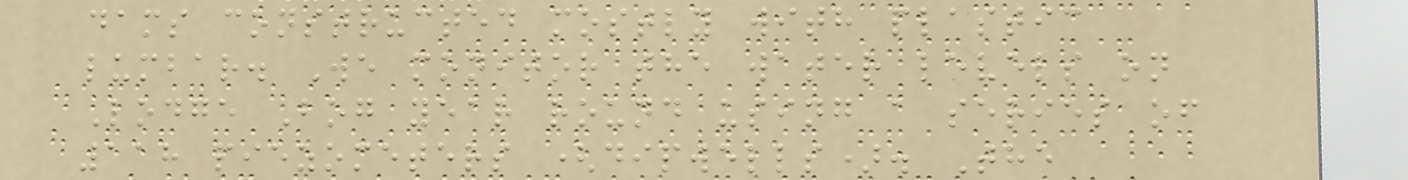dams constructed mostly with plastic
lumbar. We monitor the water levels on
Lodge Bog year round using a series of
118 piezometers (dipwells). The
